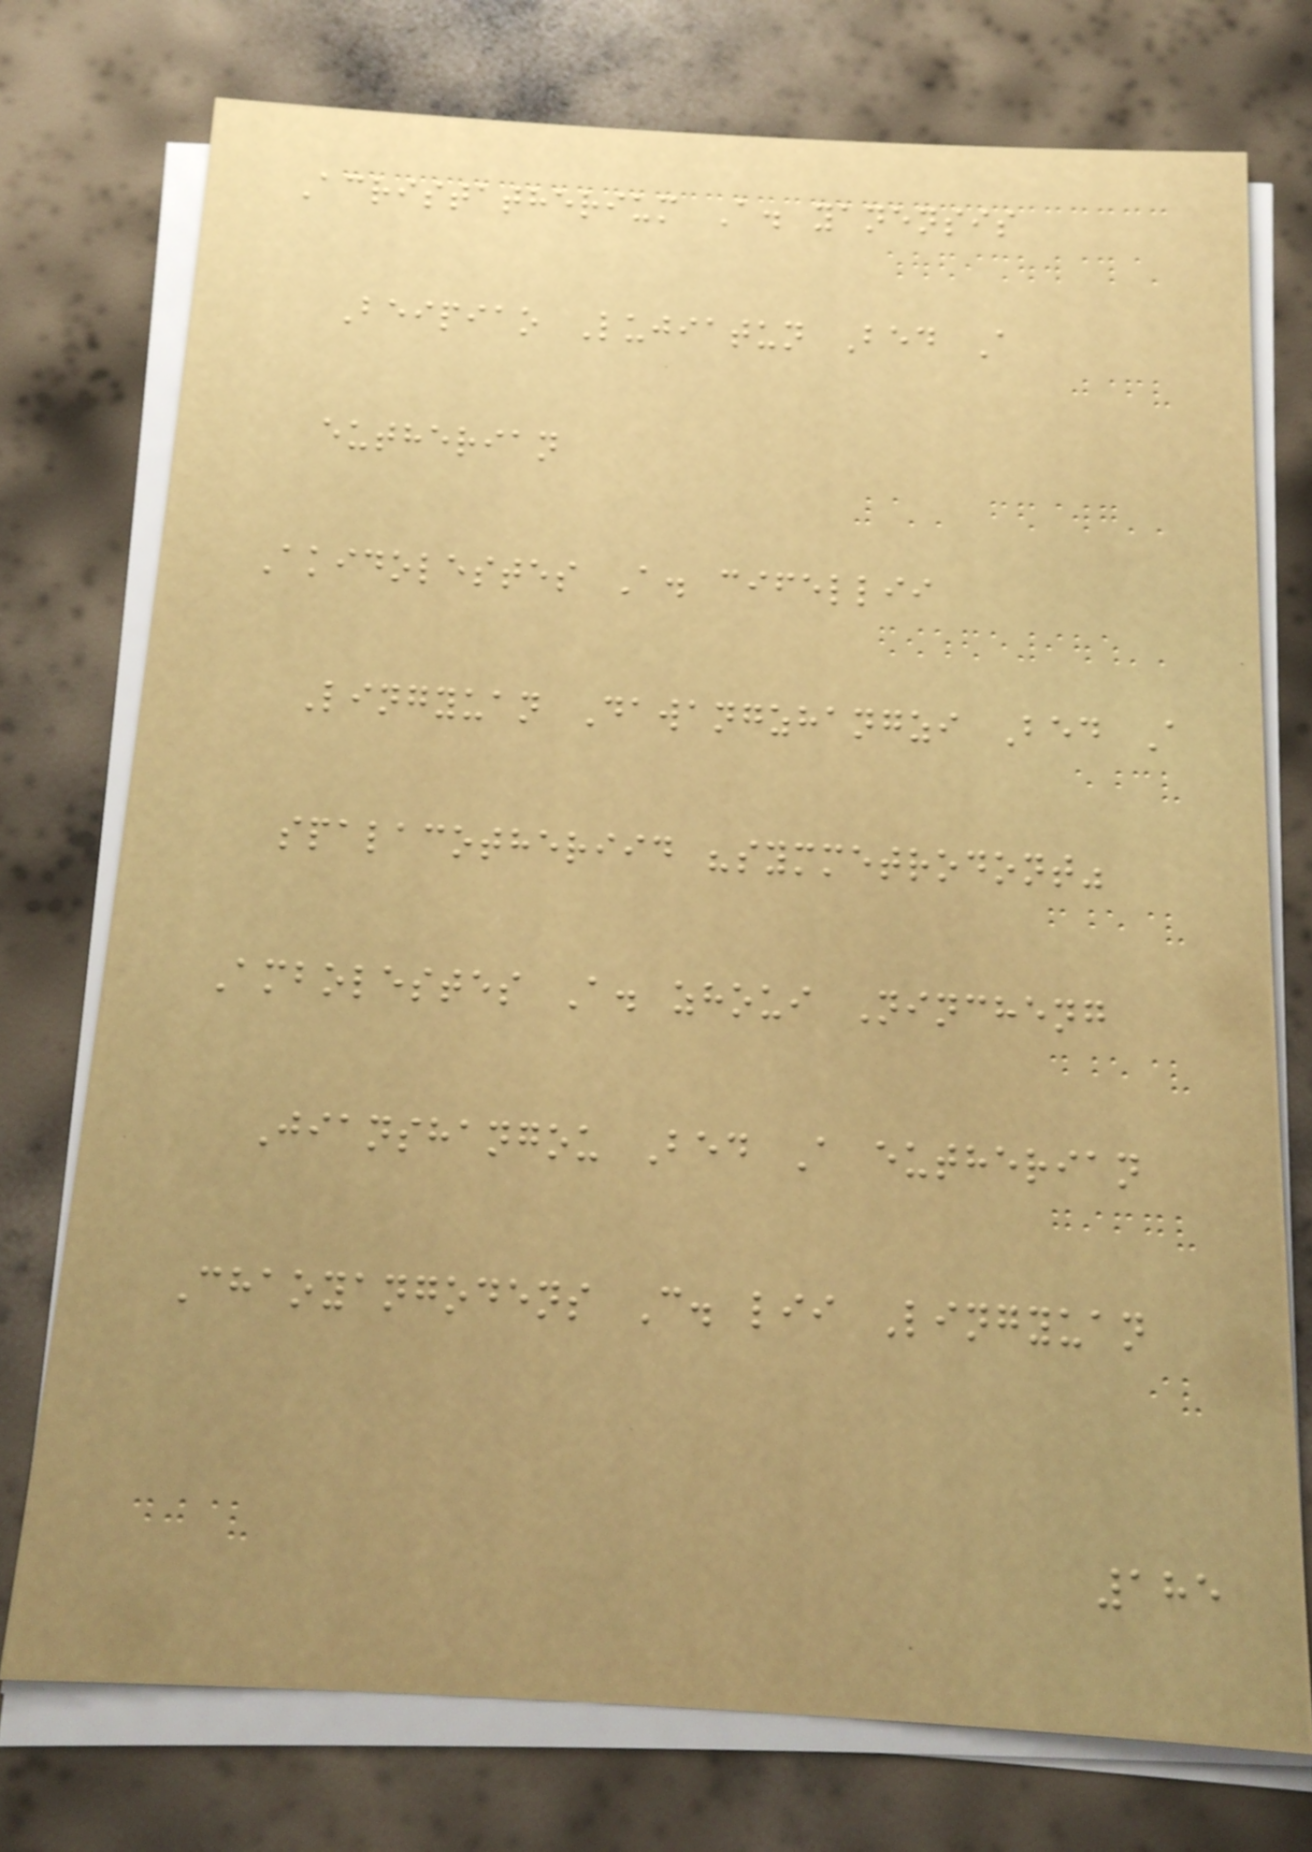Acristatherium A. yanensis
Beipiao Lujiatun Bed A
eutherian
Akidolestes A. cifellii
Lingyuan Dawangzhangzi Bed A
spalacotheriid "symmetrodont"
Ambolestes A. zhoui Nincheng
Jianshangou Bed A eutherian
Chaoyangodens C. lii Lingyuan
185
